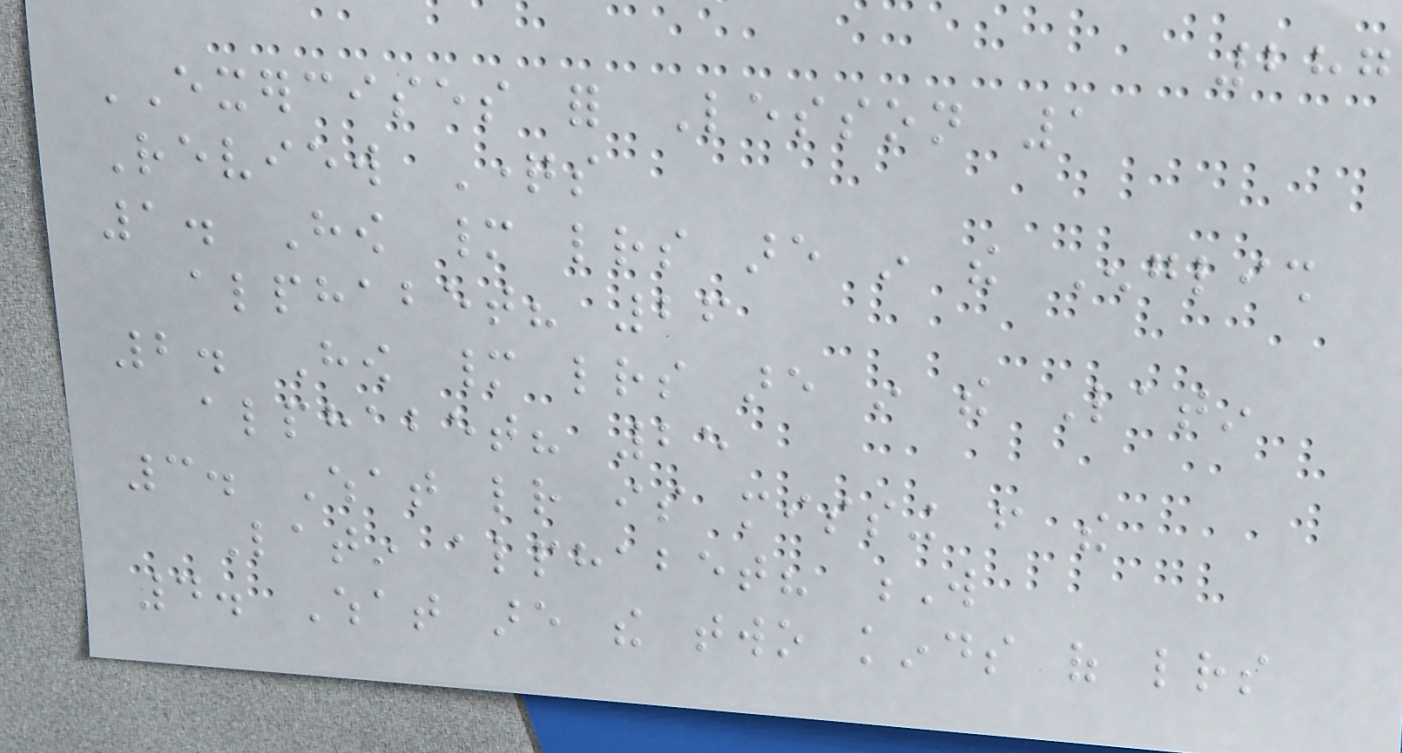287
EXERCISES for Lesson 1
Review Questions
1. How many letters are in the English
alphabet? 26
2. How many letters are in the Latin
alphabet? 25
3. What letter is missing from the
Latin alphabet? W
4. What are the two kinds of letters
